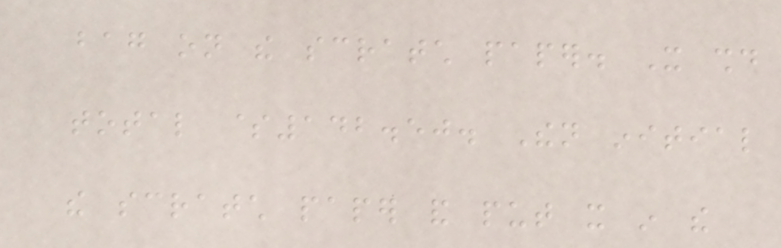bag on the scratch paper. It should
total $142.50. Then initial
the scratch paper and put it in the
